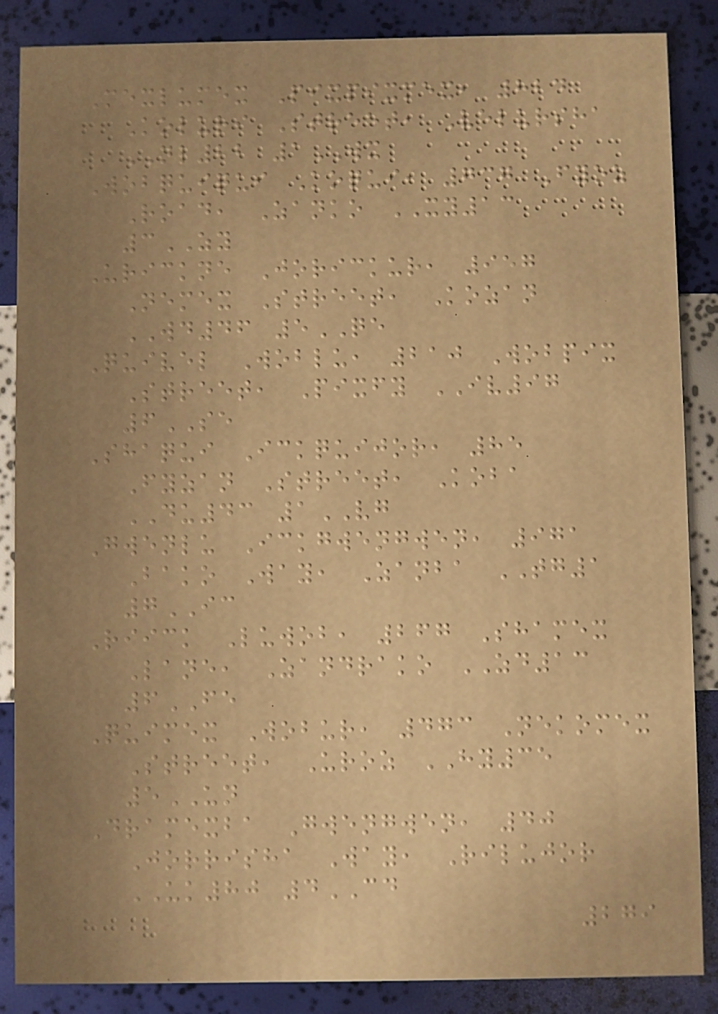Mexlumex Pixpixmex, 824
Koluri Street, Velursha
NL22 1WX
Wobquiqui Koqui, 737 Fyoz
Road, Zanko XY13
3ZY
Urickne Jorickur, 957
Nemex Street, Kozan
WD46 5QE
Quivel Woblu, 210 Wobpix
Street, Pixfy IV97
6SE
Shaqui Ickquijor, 85
Fyzan Street, Koba
DU43 1VG
Gwenlu Ickgwengwen, 971
Bako Way, Zanba TG1
7IC
Riick Luwob, 267 Shamex
Lane, Zandrako ZD13
6FE
Quimex Wobur, 473 Nekomex
Street, Uroz HY35
5UN
Dramexba Gwengwen, 40
Jorrisha Way, Rilujor
UK80 4CD
279
